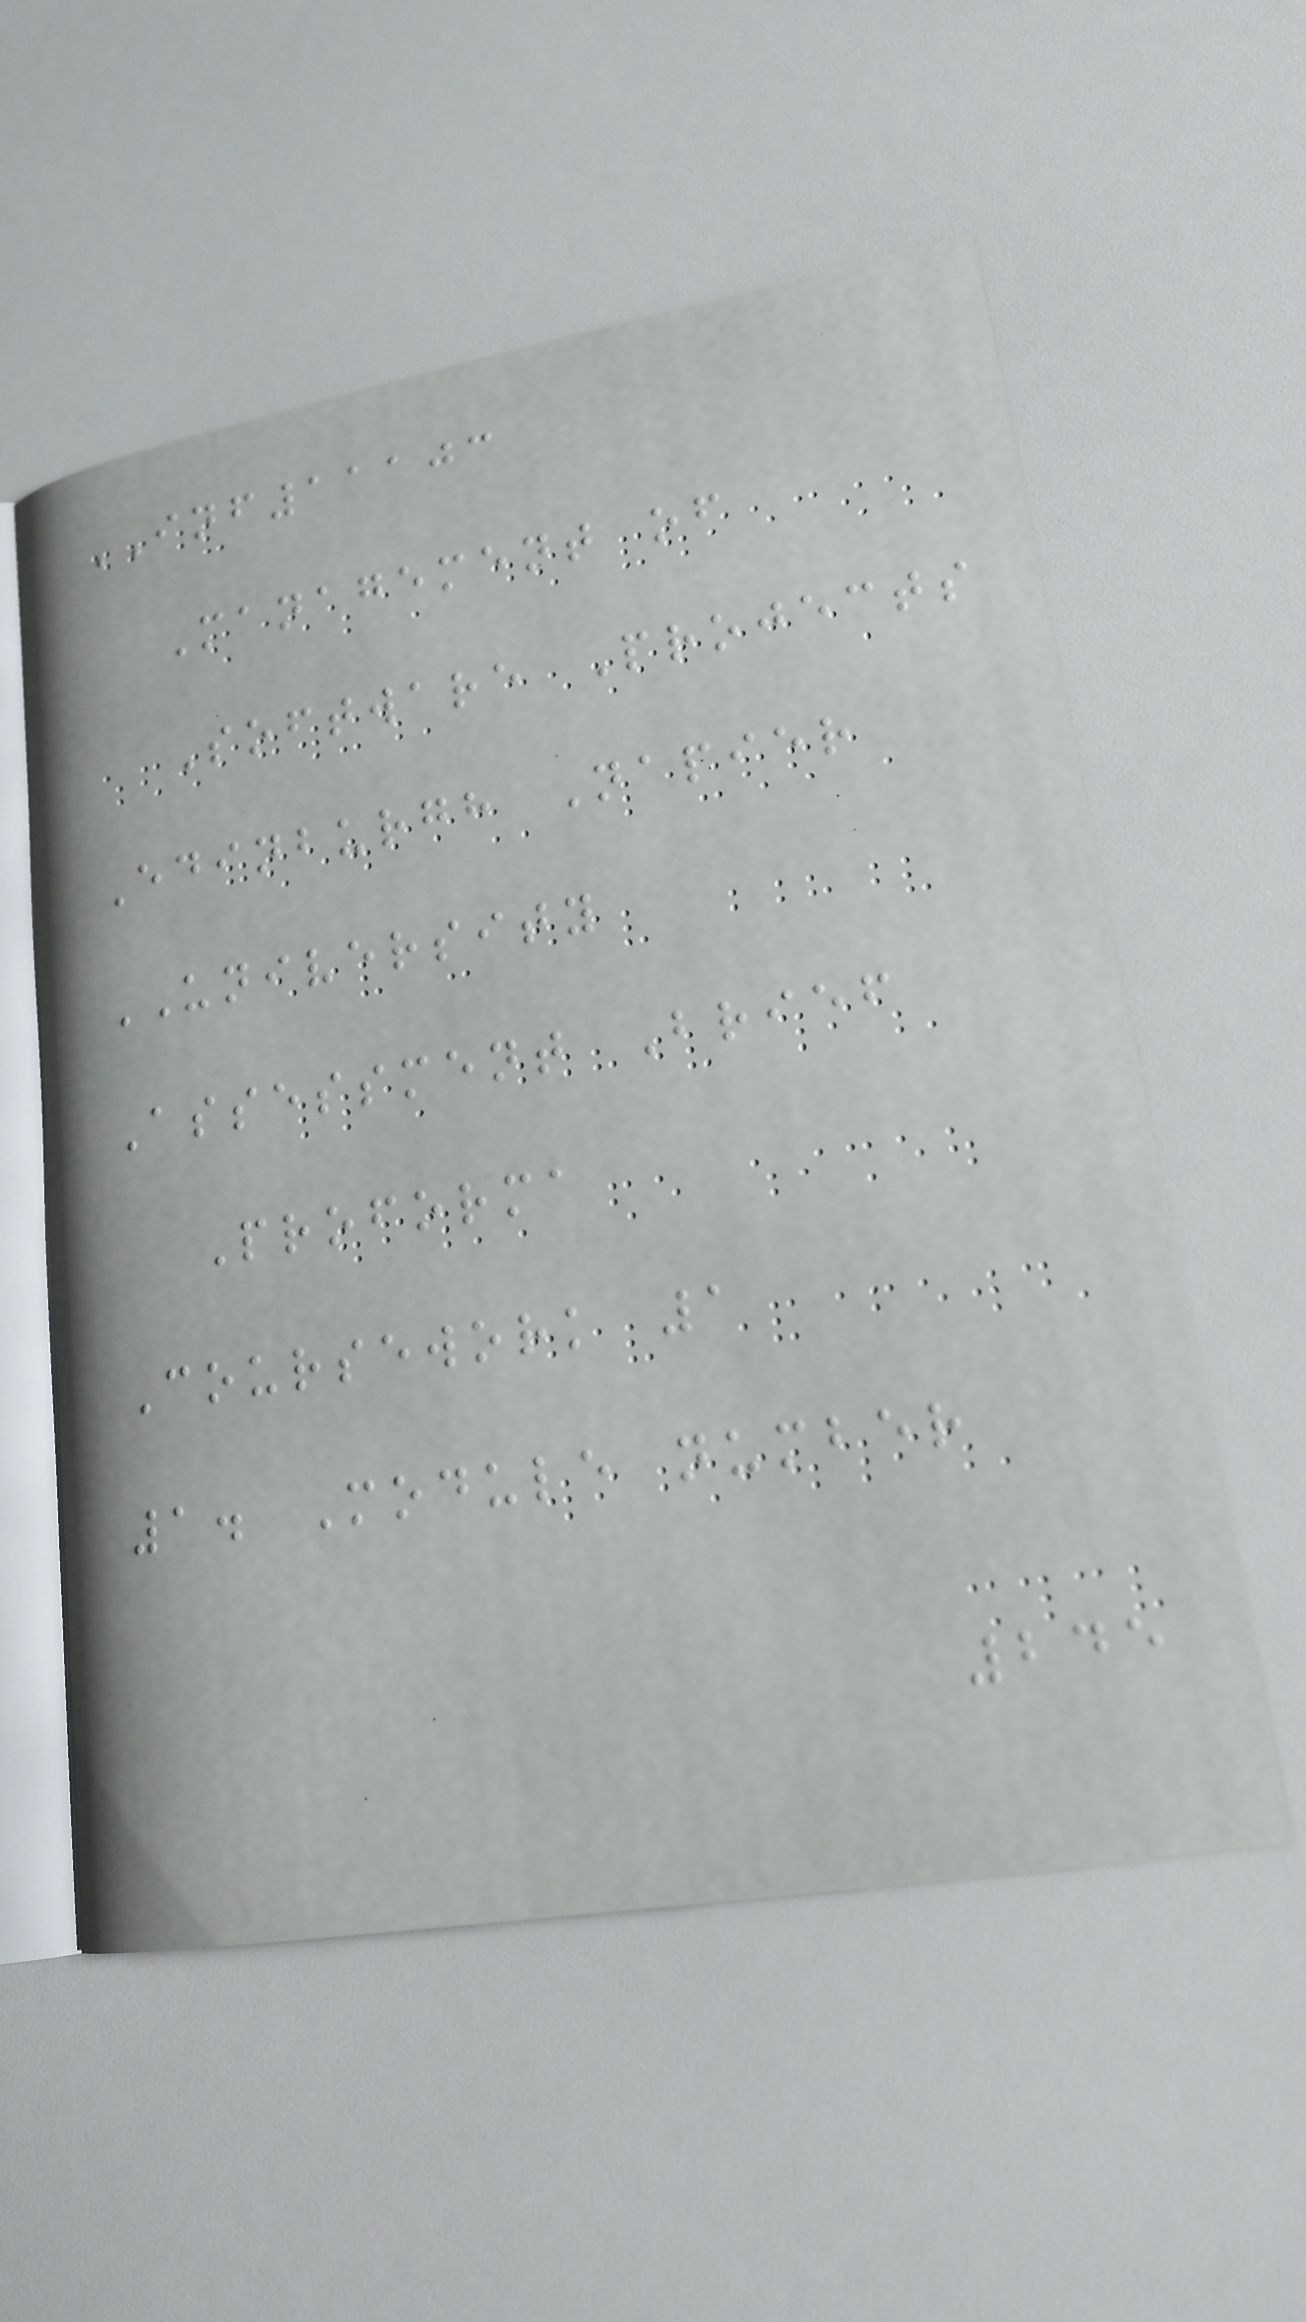INF11103
Management of
Software Projects
Edinburgh Napier
UNIVERSITY
Assessment Brief
Proforma
Coursework 1
1. Module number
245
